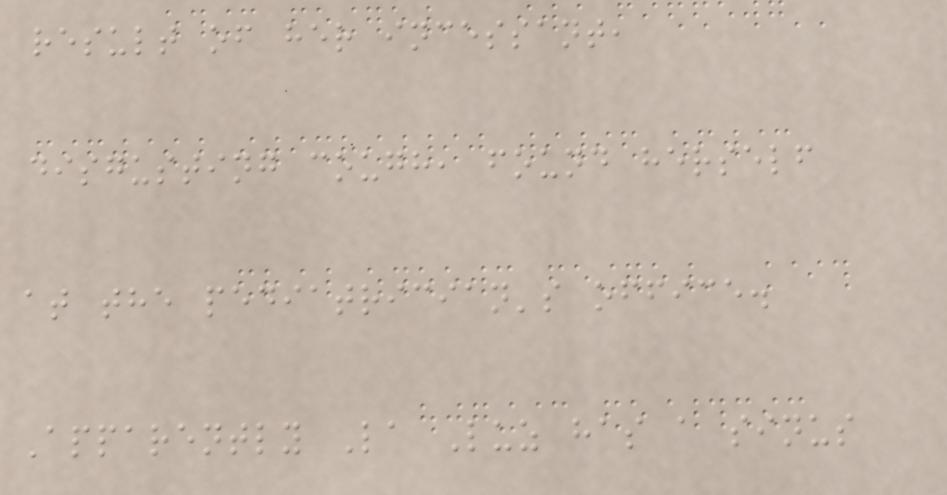result of her incessant,
disgusting cough, found herself
at the pediatrician's office.
Apparently La Luz has a sinus
